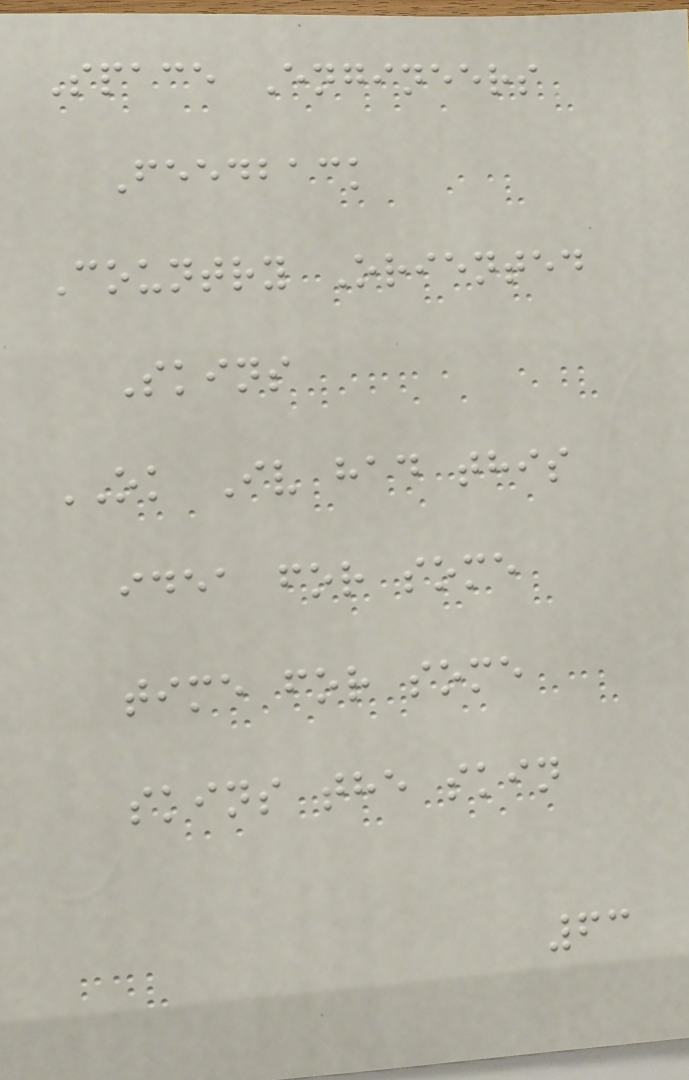Space Engineers
Feedback
Country Oriented
Skins
OK Iv had this
idea for some
time for some
skins the skin
63
